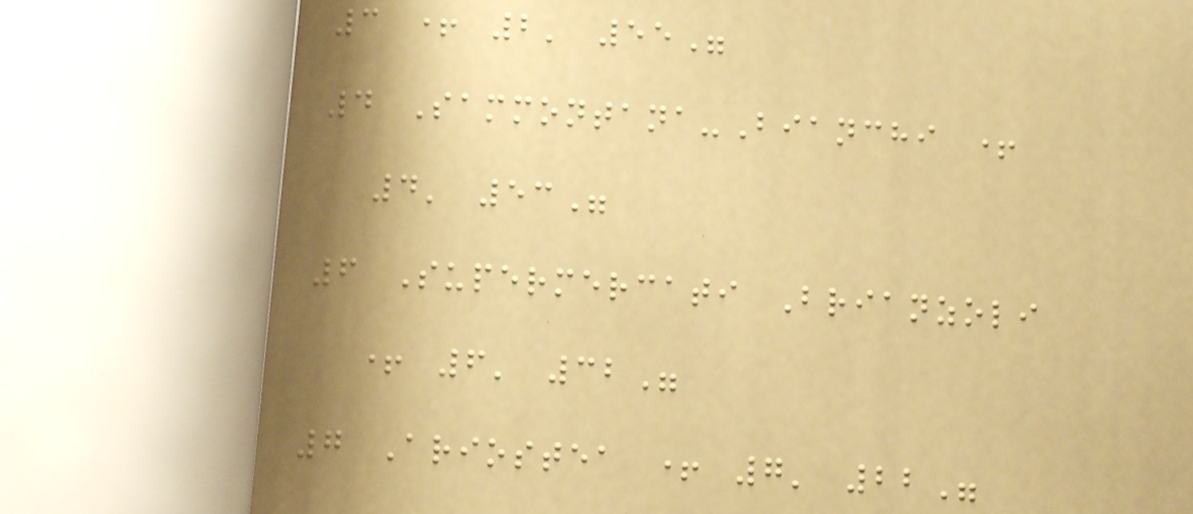3 + 2' 55"
4 Sammontana-Bianchi +
4' 53"
6 Supermercati Brianzoli
+ 6' 32"
7 Ariostea + 7' 22"
